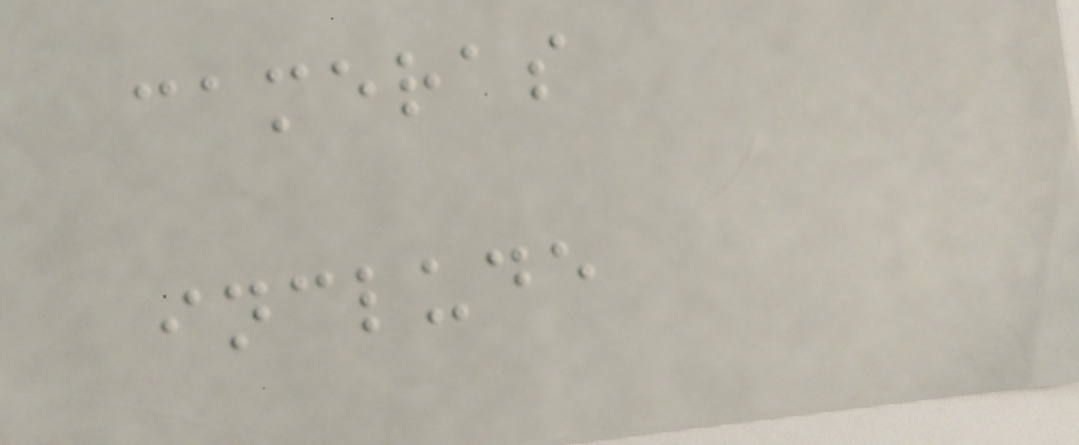cameras
include
